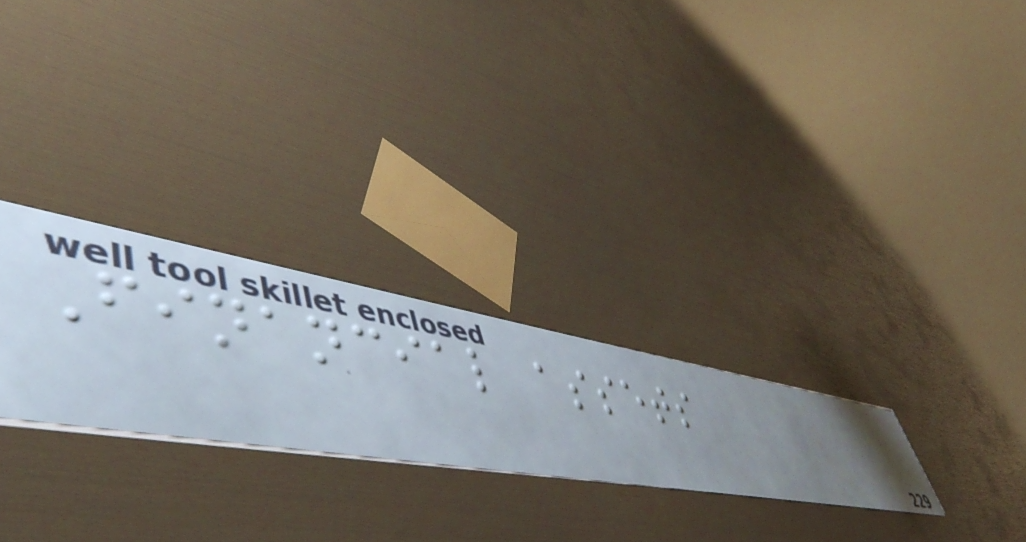Financial assets
